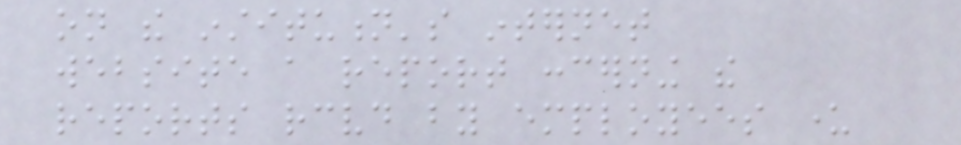on the institution's internet
website a report concerning the
reports received by employees under
